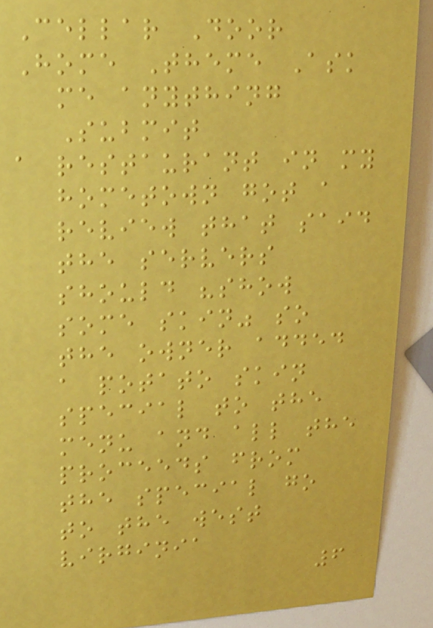Cellar Door
Home Theme Ask
me anything
Submit
a restaurant in my
hometown got a
review that said
the servers
should "show
some skin" so
the owner added
a potato skin
special to the
menu and all the
proceeds from
the special go
to the west
virginia
6
